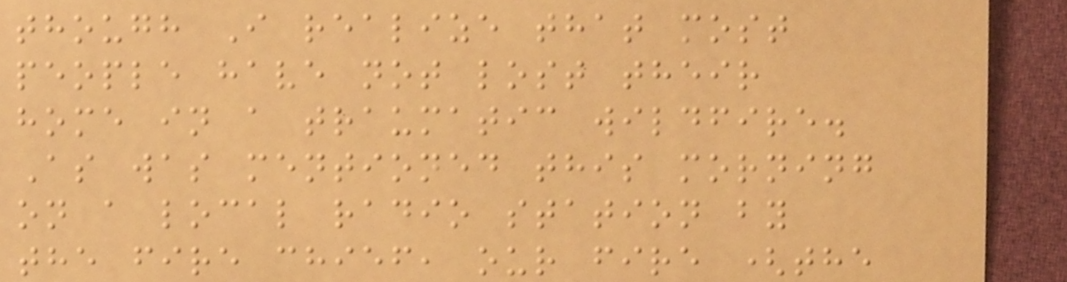though I realize that most
people have not lost their
home in a traumatic wildfire.
As was mentioned this morning
on a local radio station by
the fire chief, our fire (the
